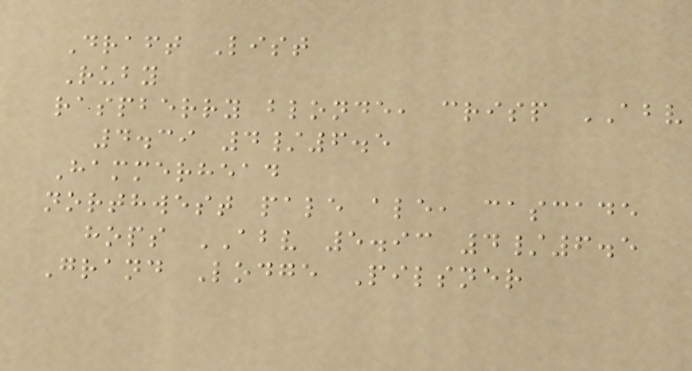Draft List
Ruby
raspberry blonde, crisp ABV
4.39 4/6.5
Hammerhead
northwest pale ale, cascade
hops ABV 5.93 4/6.5
Grand Lodge Pilsner
